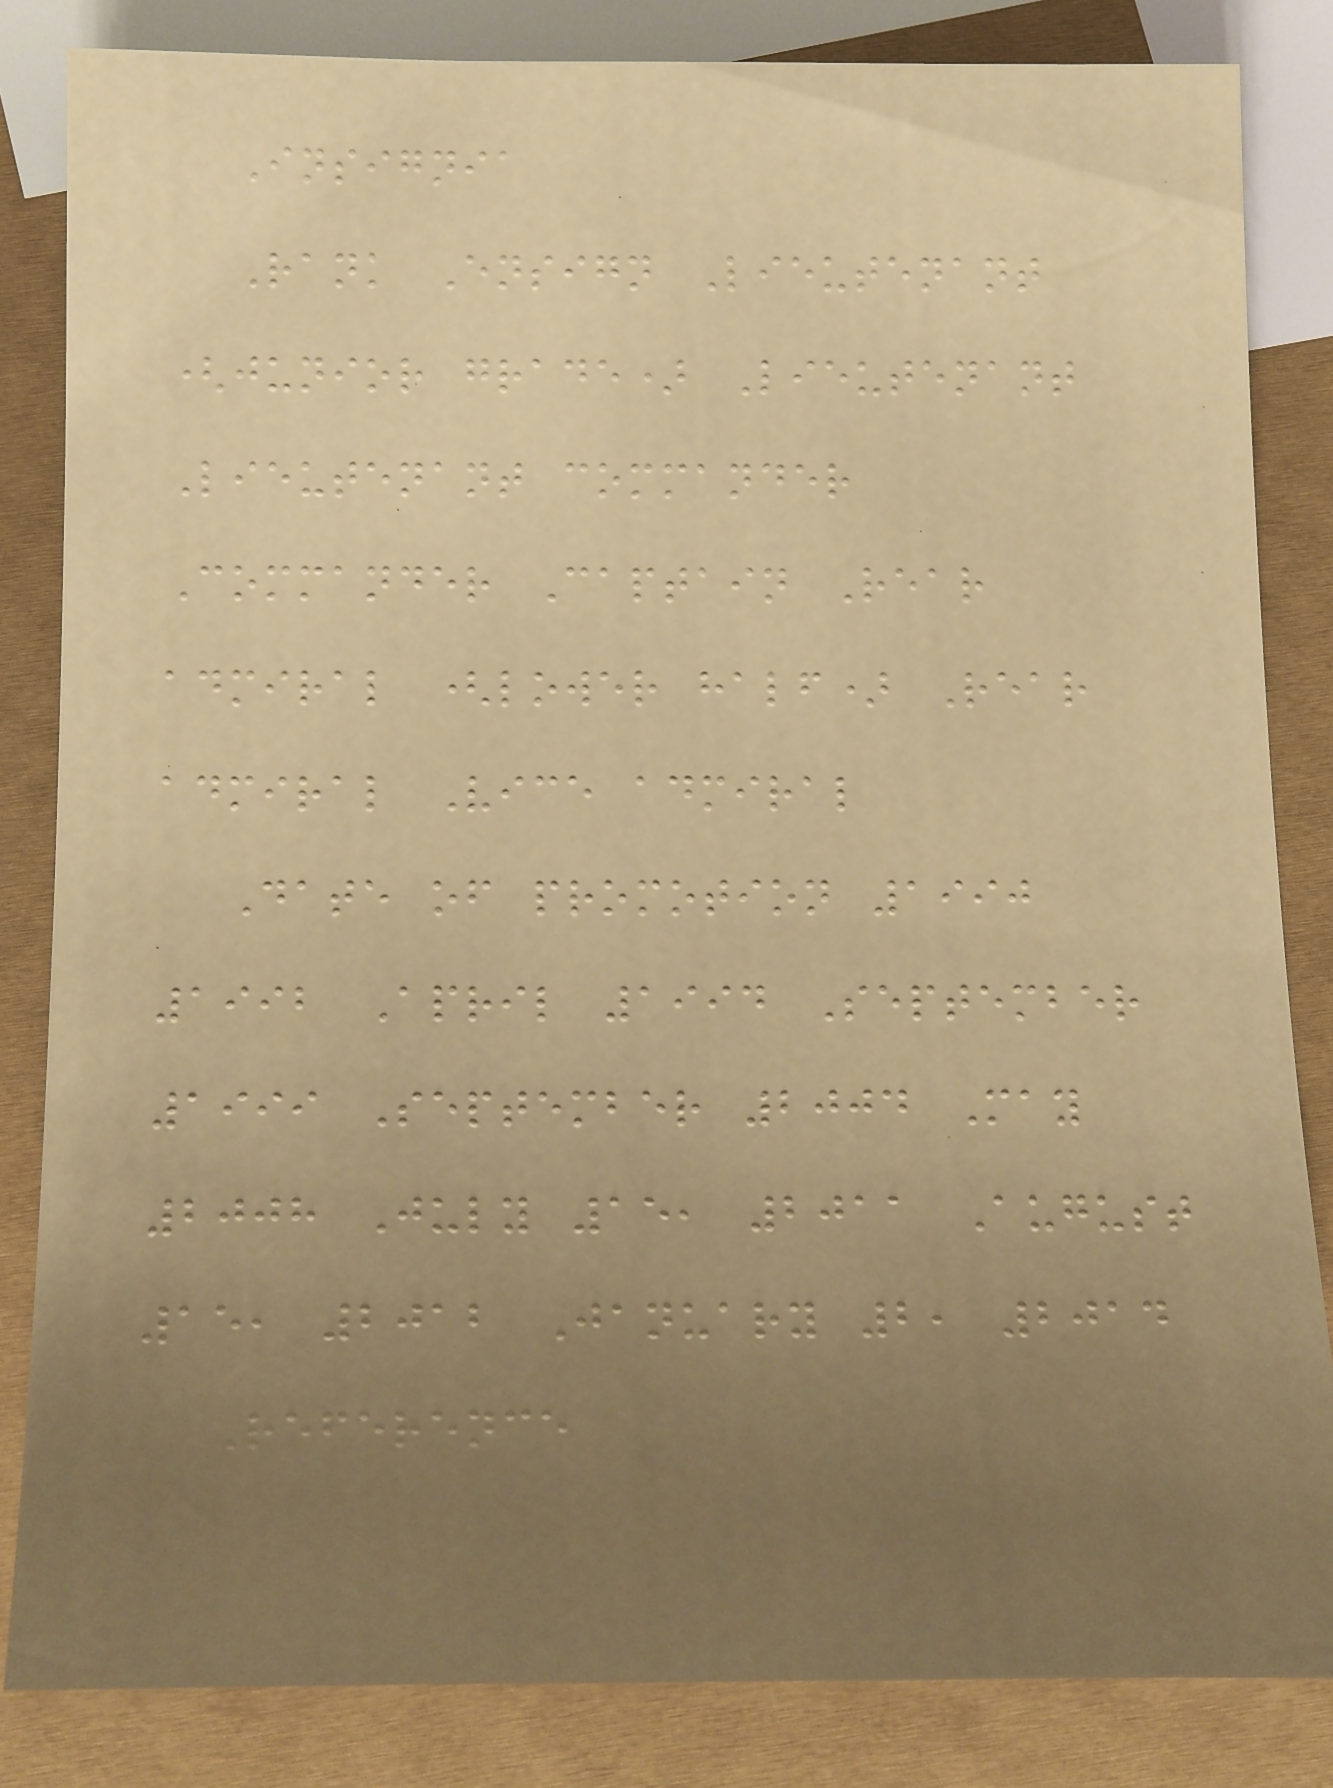Insignia
Rank Ensign Lieutenant
(junior grade) Lieutenant
Lieutenant commander
Commander Captain Rear
admiral (lower half) Rear
admiral Vice admiral
Date of promotion 1990
1992 April 1994 September
1999 September 2004 May
2008 July 15, 2011 August
15, 2012 January 2, 2014
Reference
